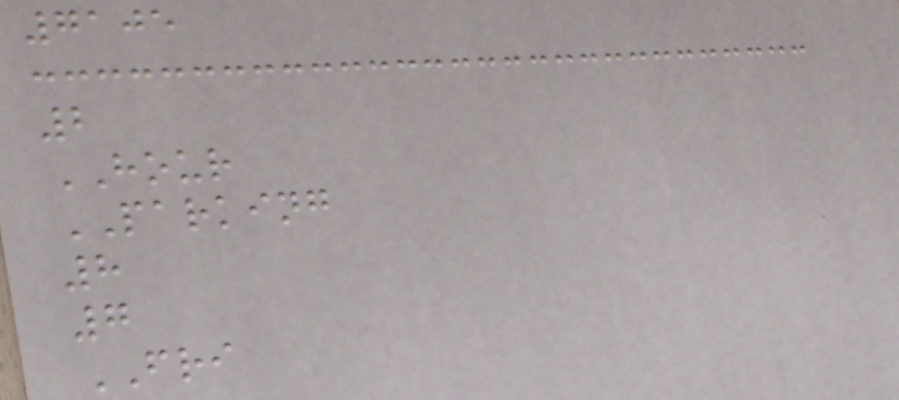7105
2
HOUR
PARKING
8
7
FRI
